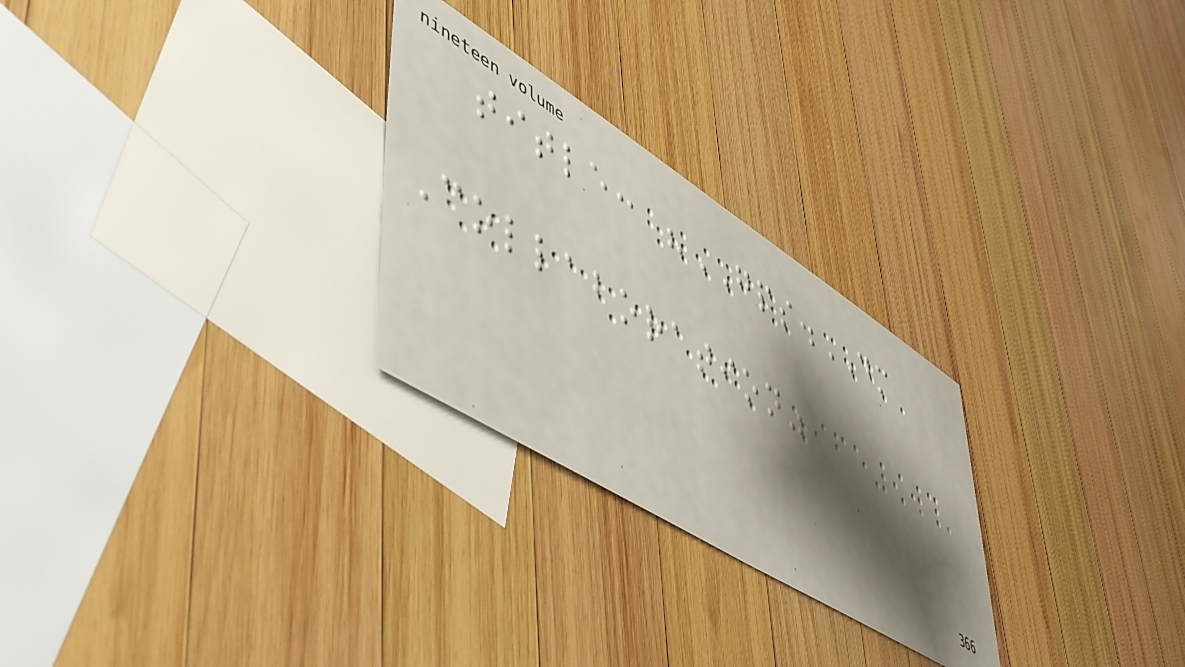title: "GPS.DM
Collaboration"
